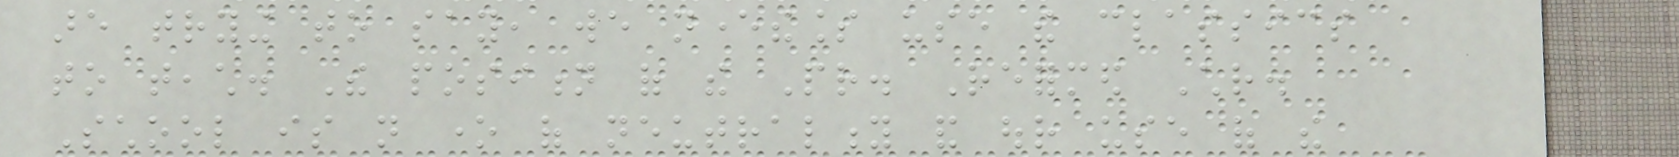are trying to say, we nevertheless use the classics
to teach. The position of the Pr. Reformed Chr.
School is not one of neutrality and our use of the
